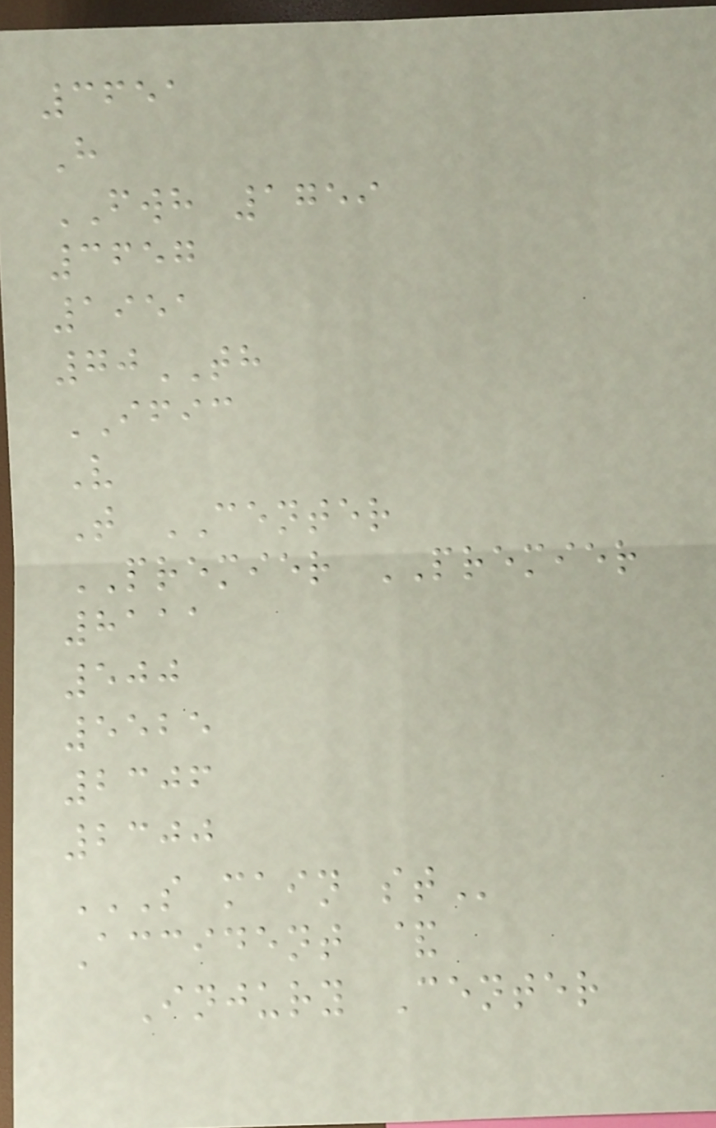3651
H
FWH 1759
3657
1951
70TH
IFIC
V
T CENTER
PREMIER PREMIER
8111
500
5525
2306
2300
S MAIN ST
Accident &
Injury Center
